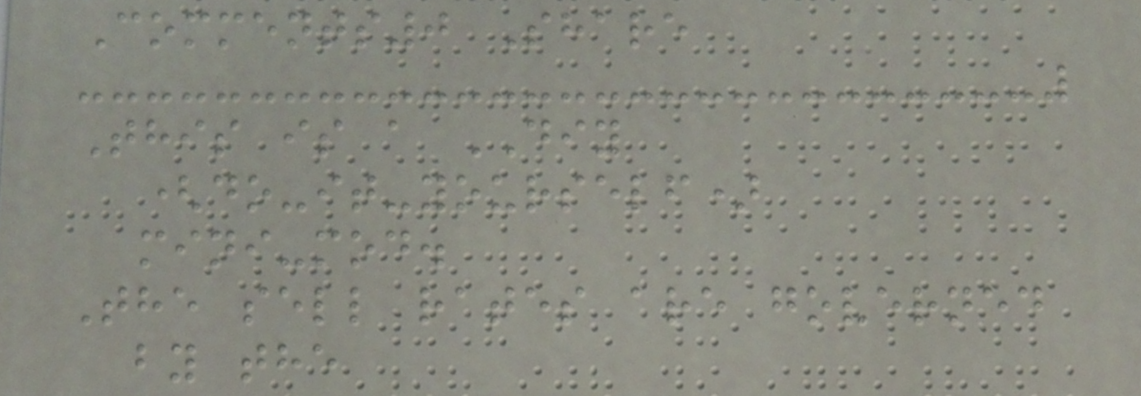Comments0 Share
This is a DIY
(do-it-yourself)
mini-mod.
The sell rates are governed
by the
